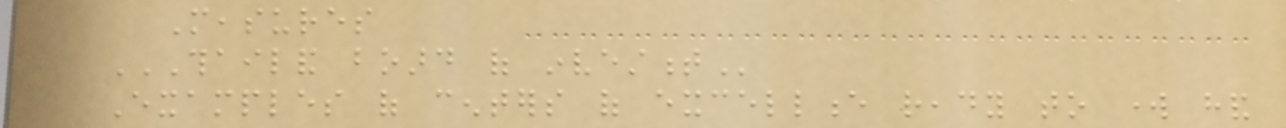Measures
THAILAND BOARD OF INVESTMENT
Examples of centers of excellence ready to work hand
